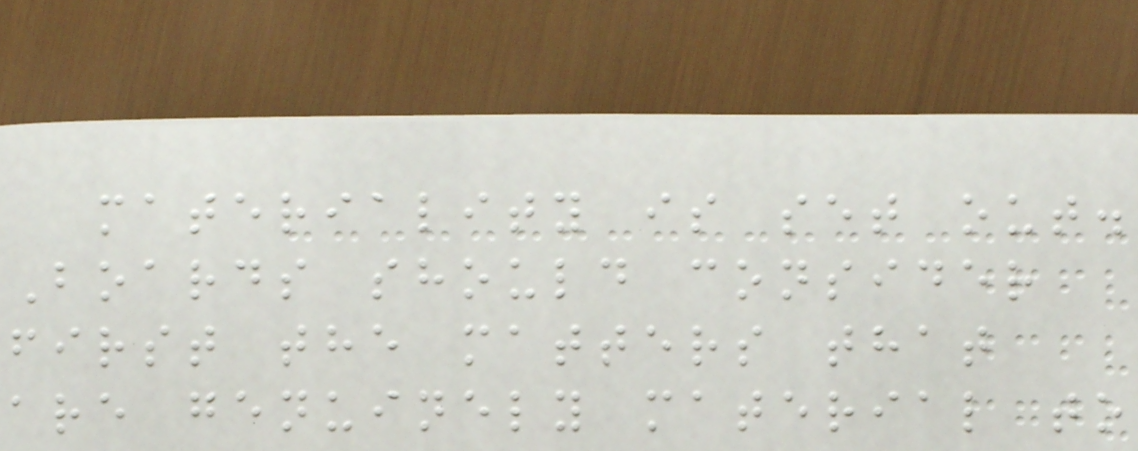materiality is set out.
Boards should consider
first the matters that
are genuinely material to
